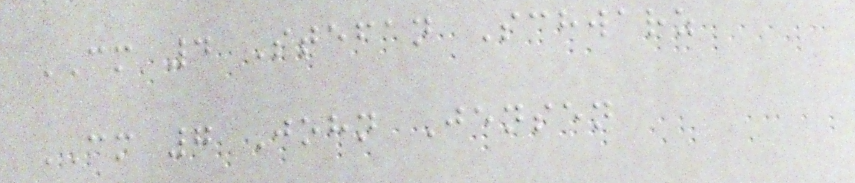CM 4 Stefan Schwarz
CM 7 John Jensen
